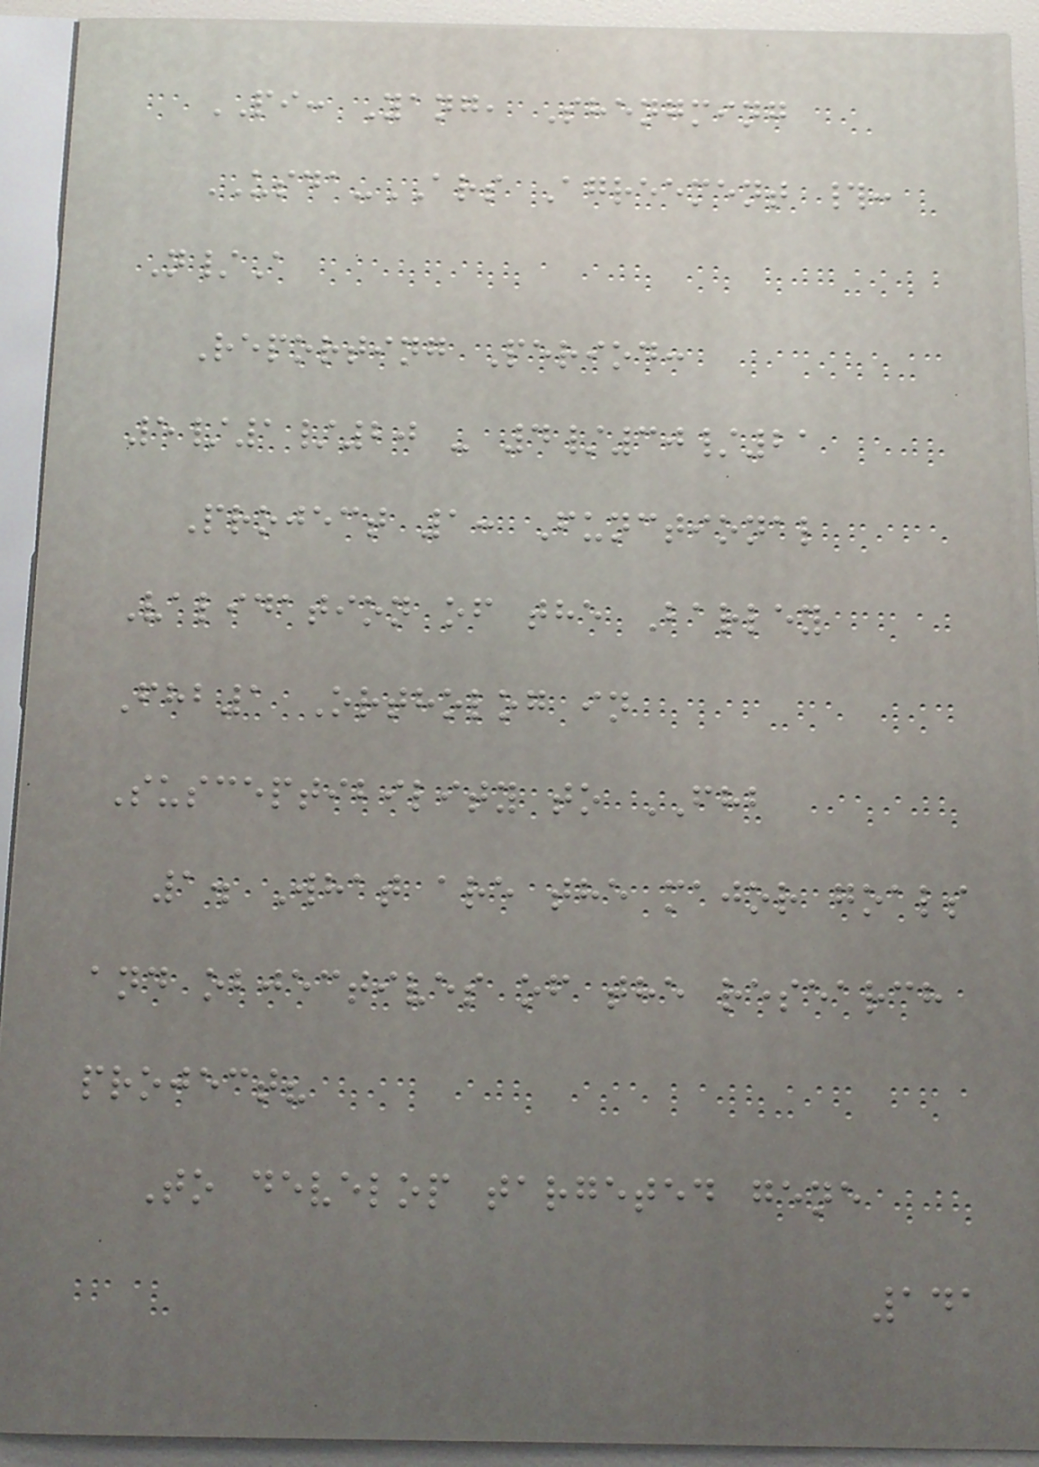PI: Yang, Shengming
USDA-ARS Agreement #:
N/A
Reporting Period:
5/1/20 - 4/30/21
Project 1: Functional
Validation of the Barley
Fhb1 Ortholog in
Susceptibility to FHB
1. What are the major goals
and objectives of the research
project?
To develop targeted gene
141
